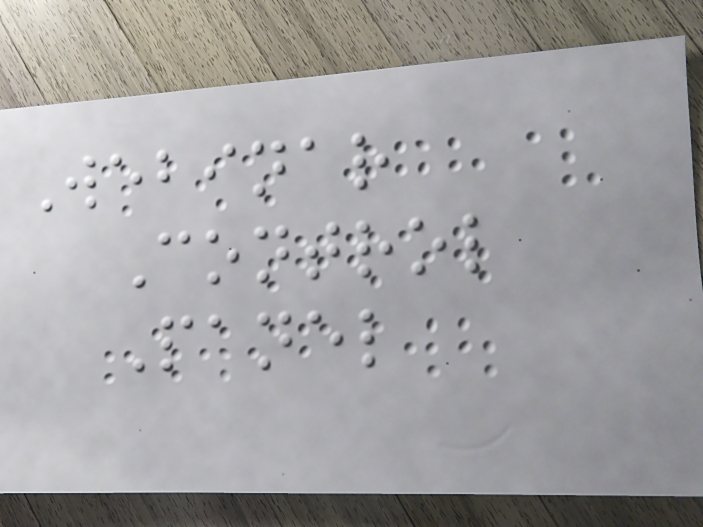Webinar
Control
Panel
